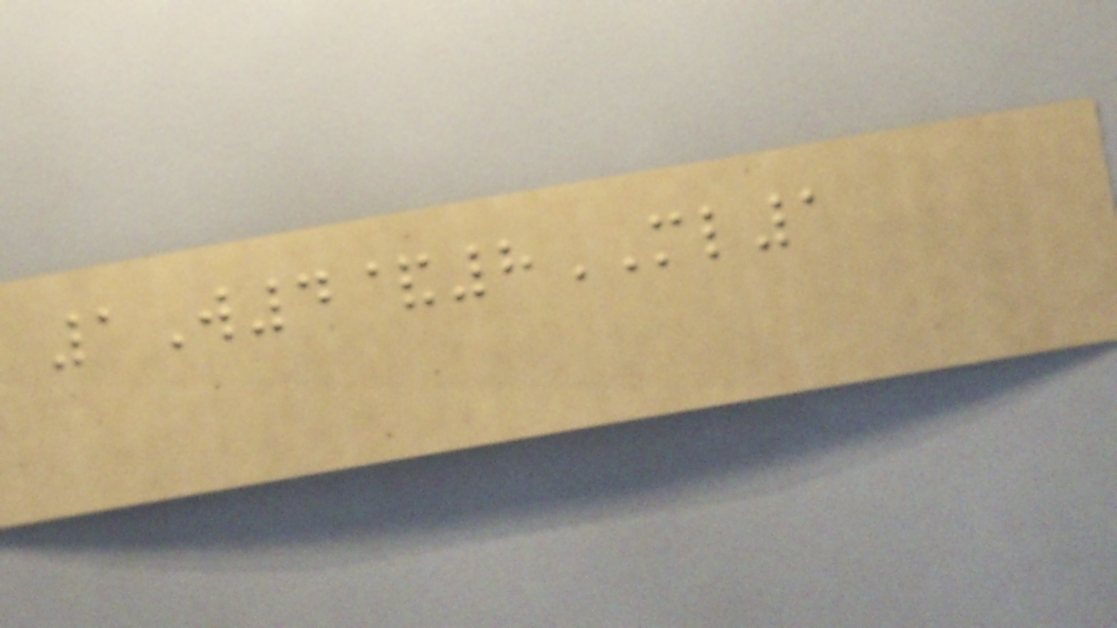1W4&8ML1
